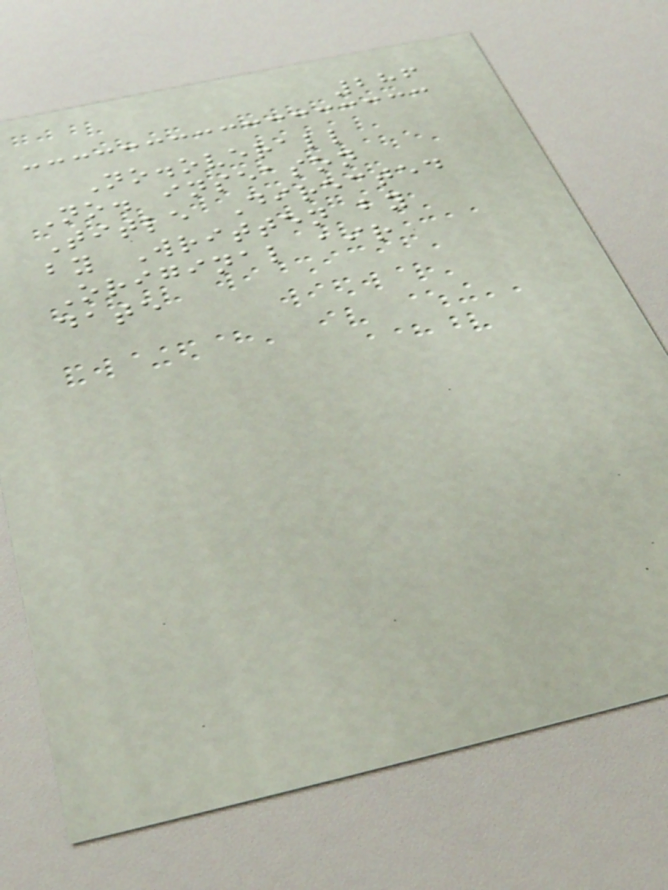286
No.overall
No. inseason
Title Directed
by Written by
Original air
date
